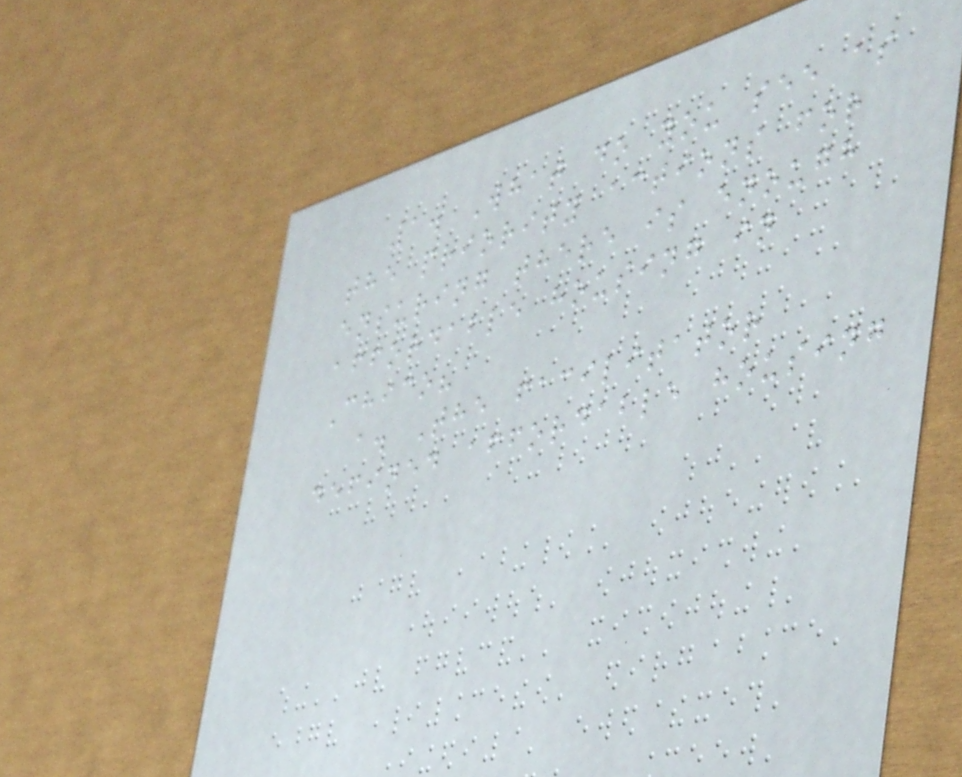1. What do you see as
the priority actions for
ensuring there is enough
affordable housing in
Chico?
a. The facilitator
defined affordable housing
